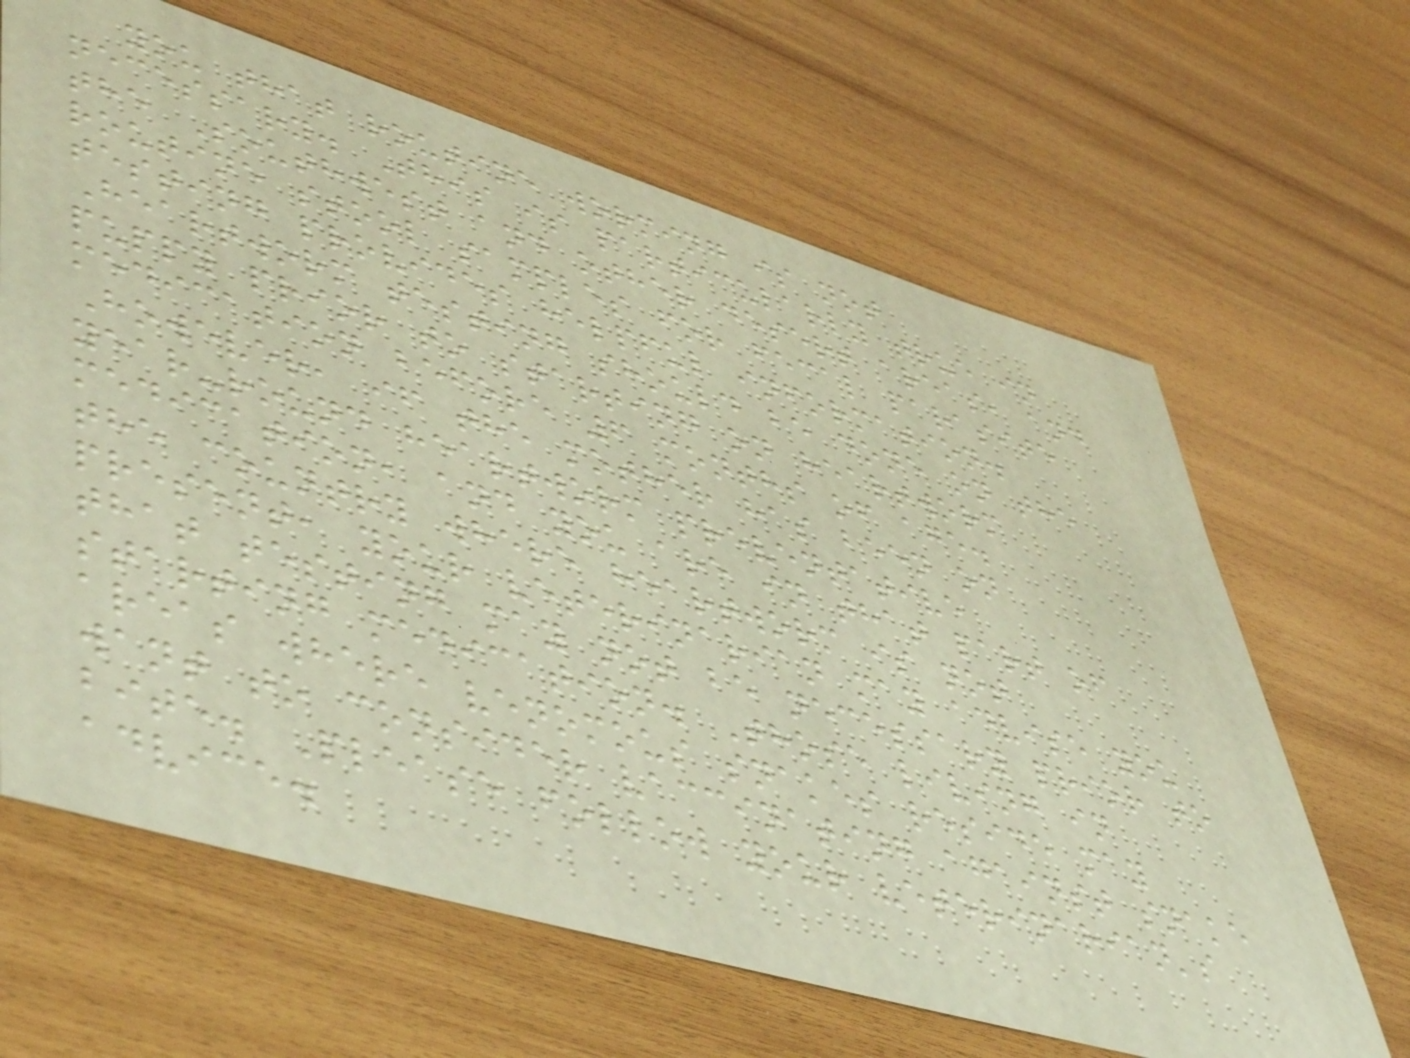you that routine worming is not
necessary. This is particularly true in
the Southwest and other desert areas, and
routine stool samples for fecal parasite
testing provides helpful information.
Heartworm testing should be done on the
puppy prior to starting on heartworm
medication before 6 months of age.
However, if the mother has been on
year-round heartworm preventative
medication, and you are in that part of
the country where heartworm is not
present, your veterinarian may advise you
that testing may not be necessary prior to
starting medication. Those living in
areas where venomous snakes reside may
want to consider vaccinating against snake
bite. Please follow your veterinarian's
advice.
